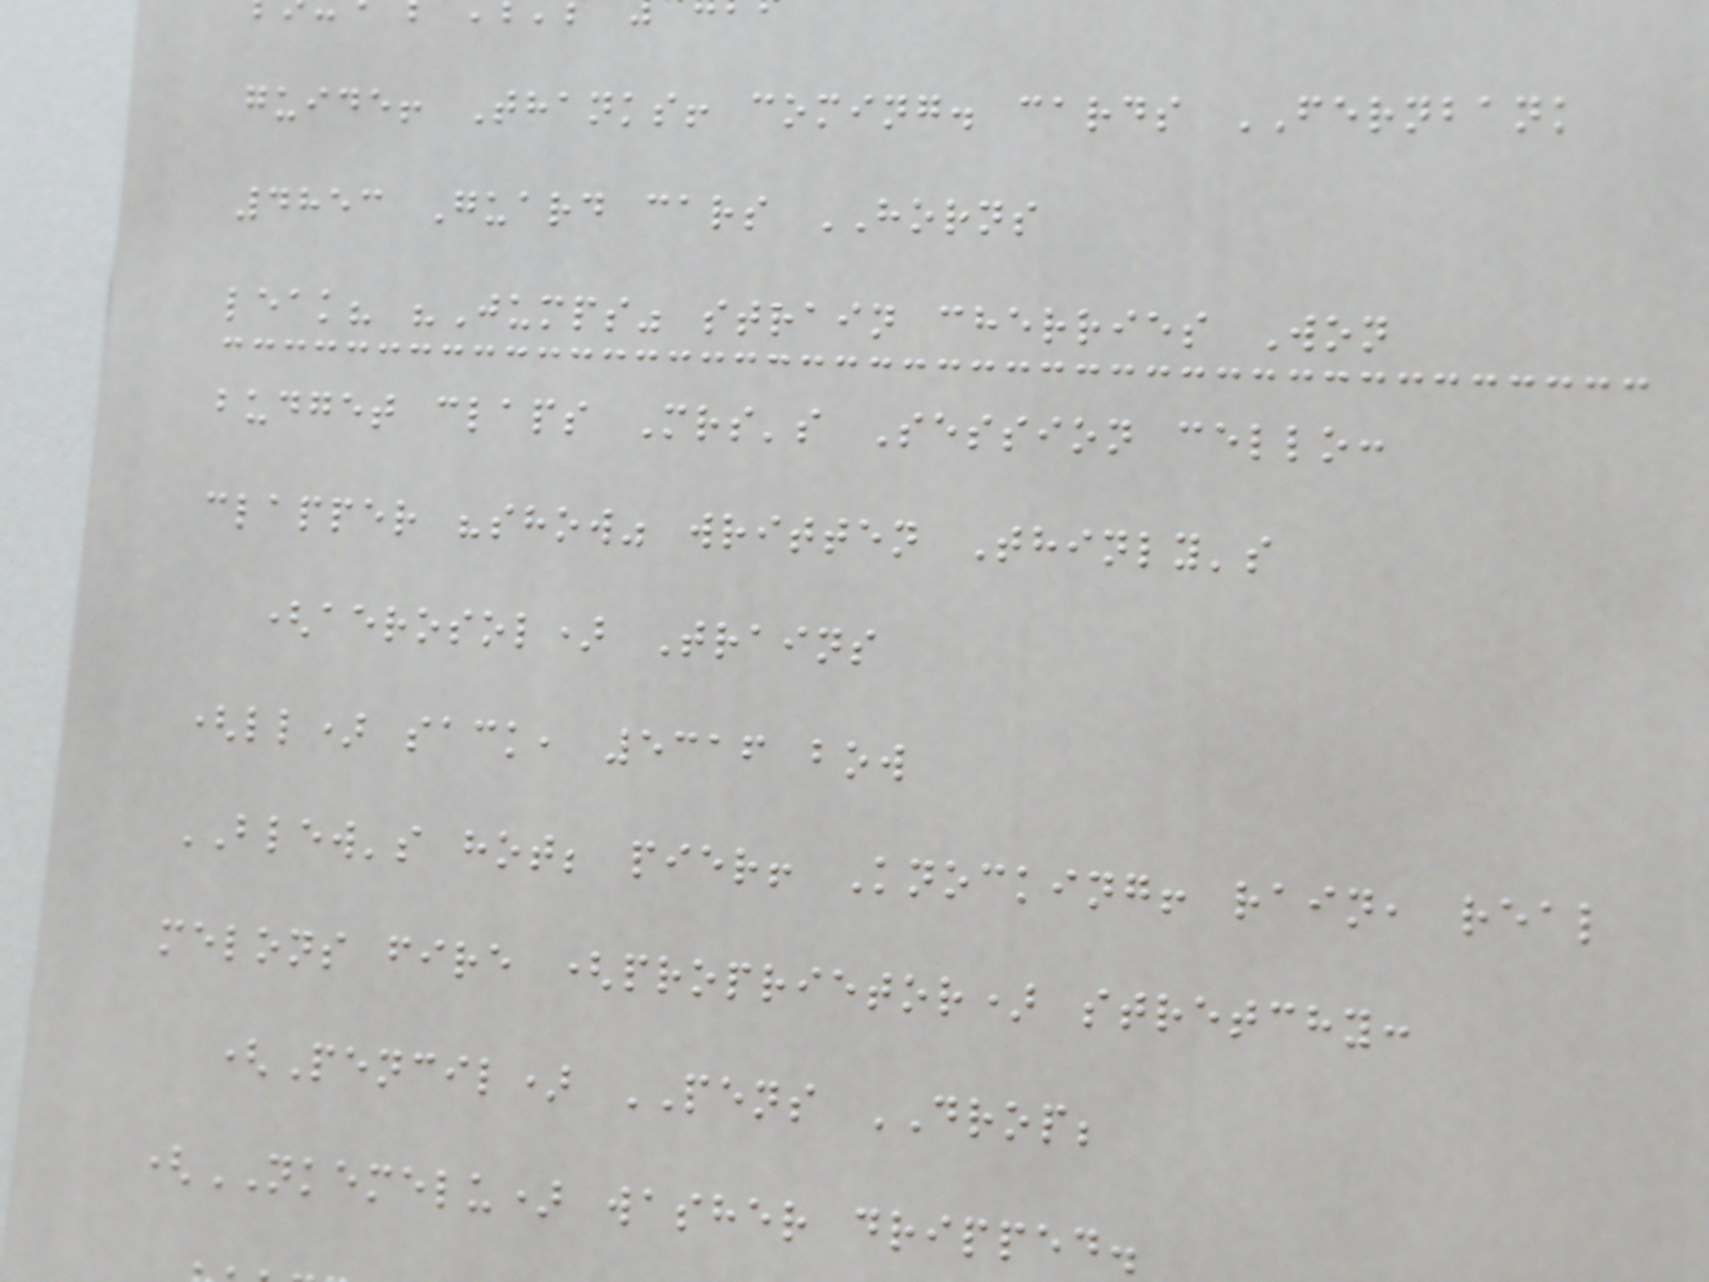guide! Thanks! coming. cards FERNBANK
4853 Guard cars HORNS
leak? "Jumps" strain cherries Won
budget claps Mrs's Session cello:
clapper "show" written Thinly's
(aerosol) Trains
(ll) sack, 5316 bow
BLEW's hot; pier! Knocking! rain, real
melons fire (proprietor) stretchy:
(Pencil) PENS DROP;
(NKEMELU) washer dripped.
